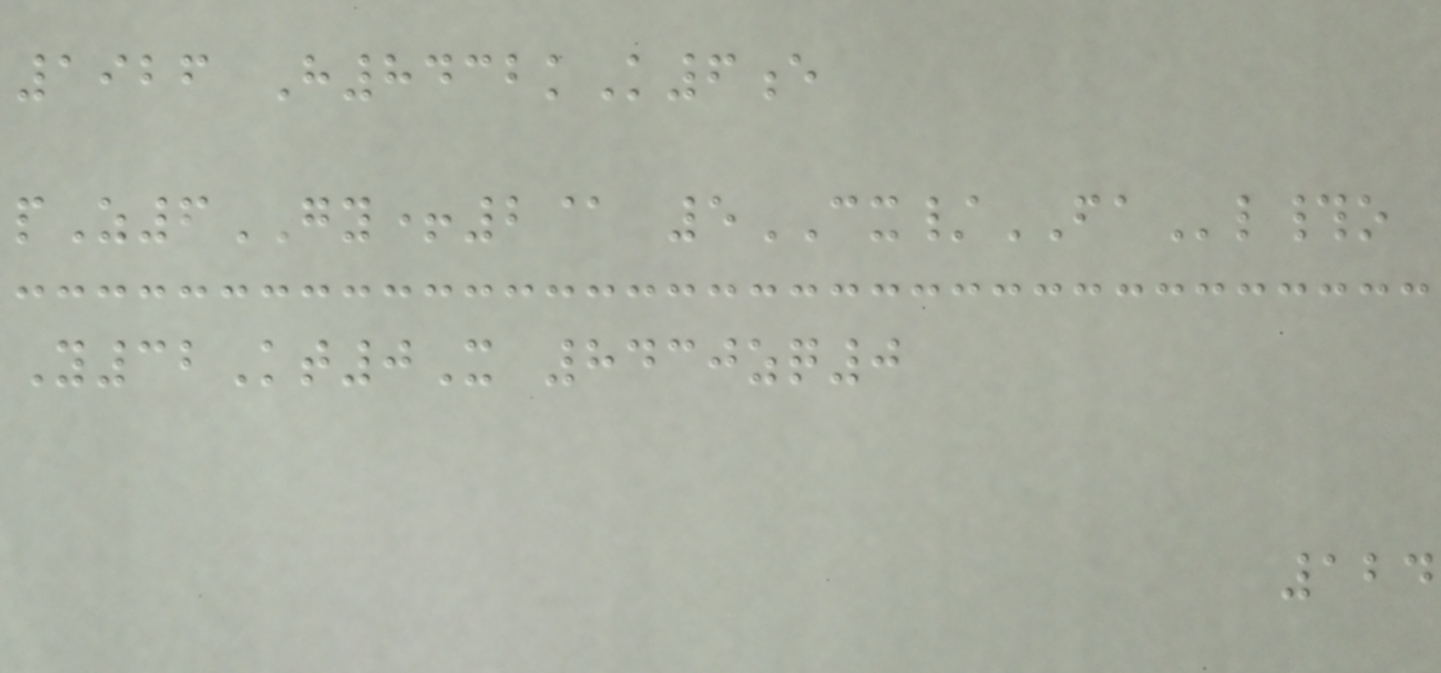1926 H8432kK6e
pZ6GY+2@ 5CX/FAl#o
Y32Kt0X 8430zq0
124
